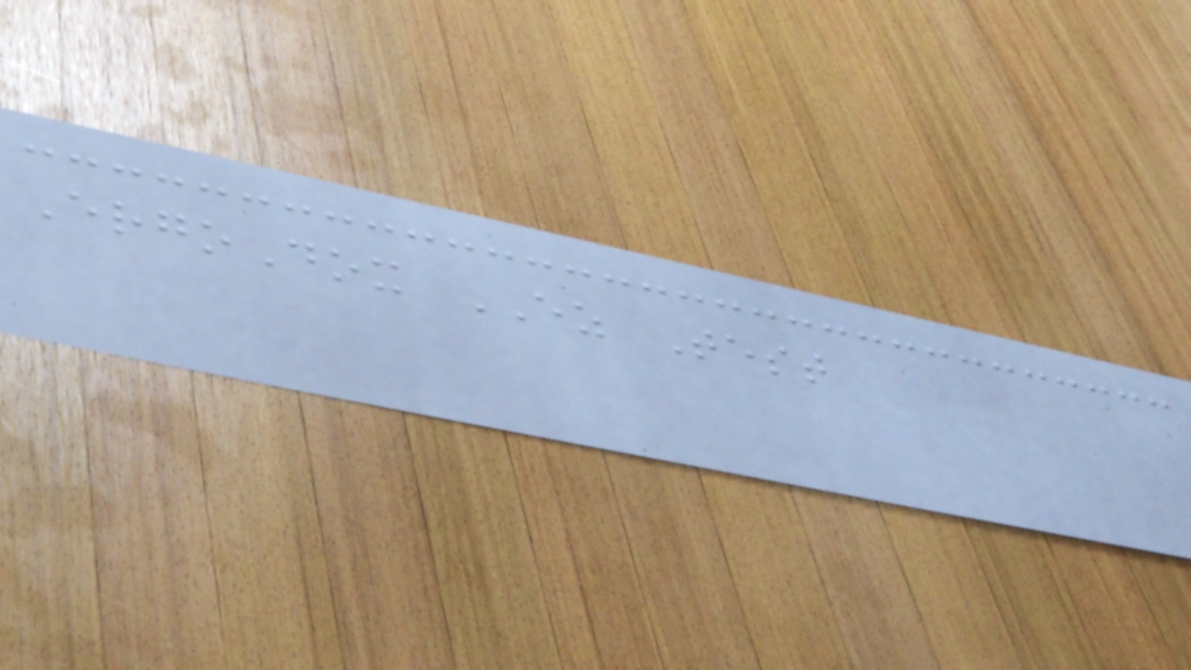ErgoDox EZ Test
